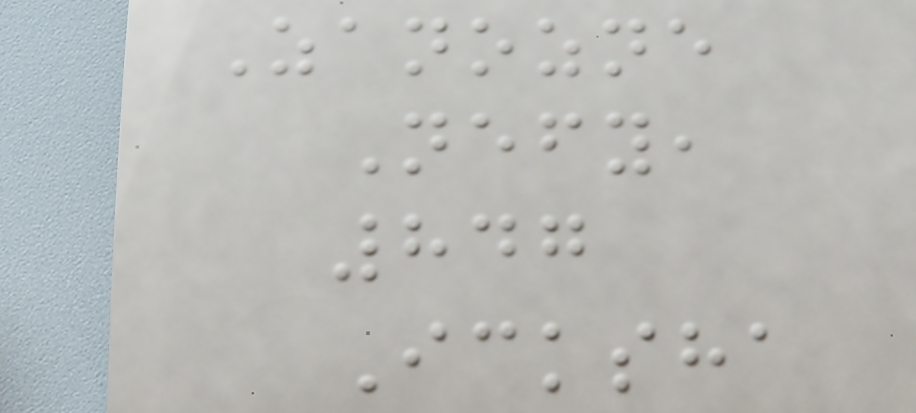Zanozne
Nefy,
847
Icksha
